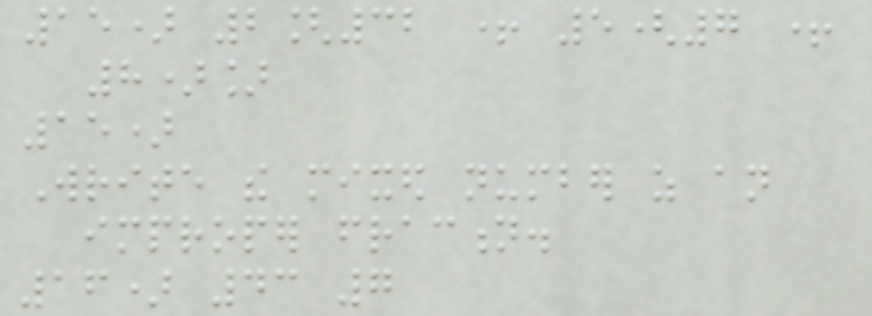15) 2[32 + 5(7 +
8)]
15)
Write the mixed number as an
improper fraction.
16) 43 7
